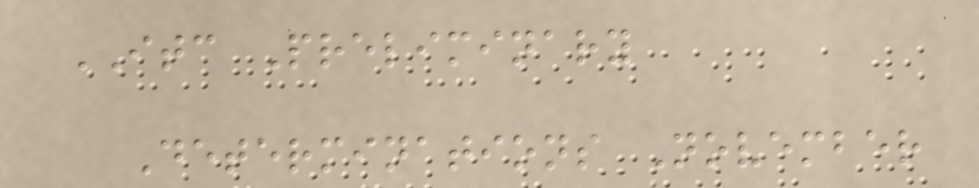ITC Preliminary
Determinations November
